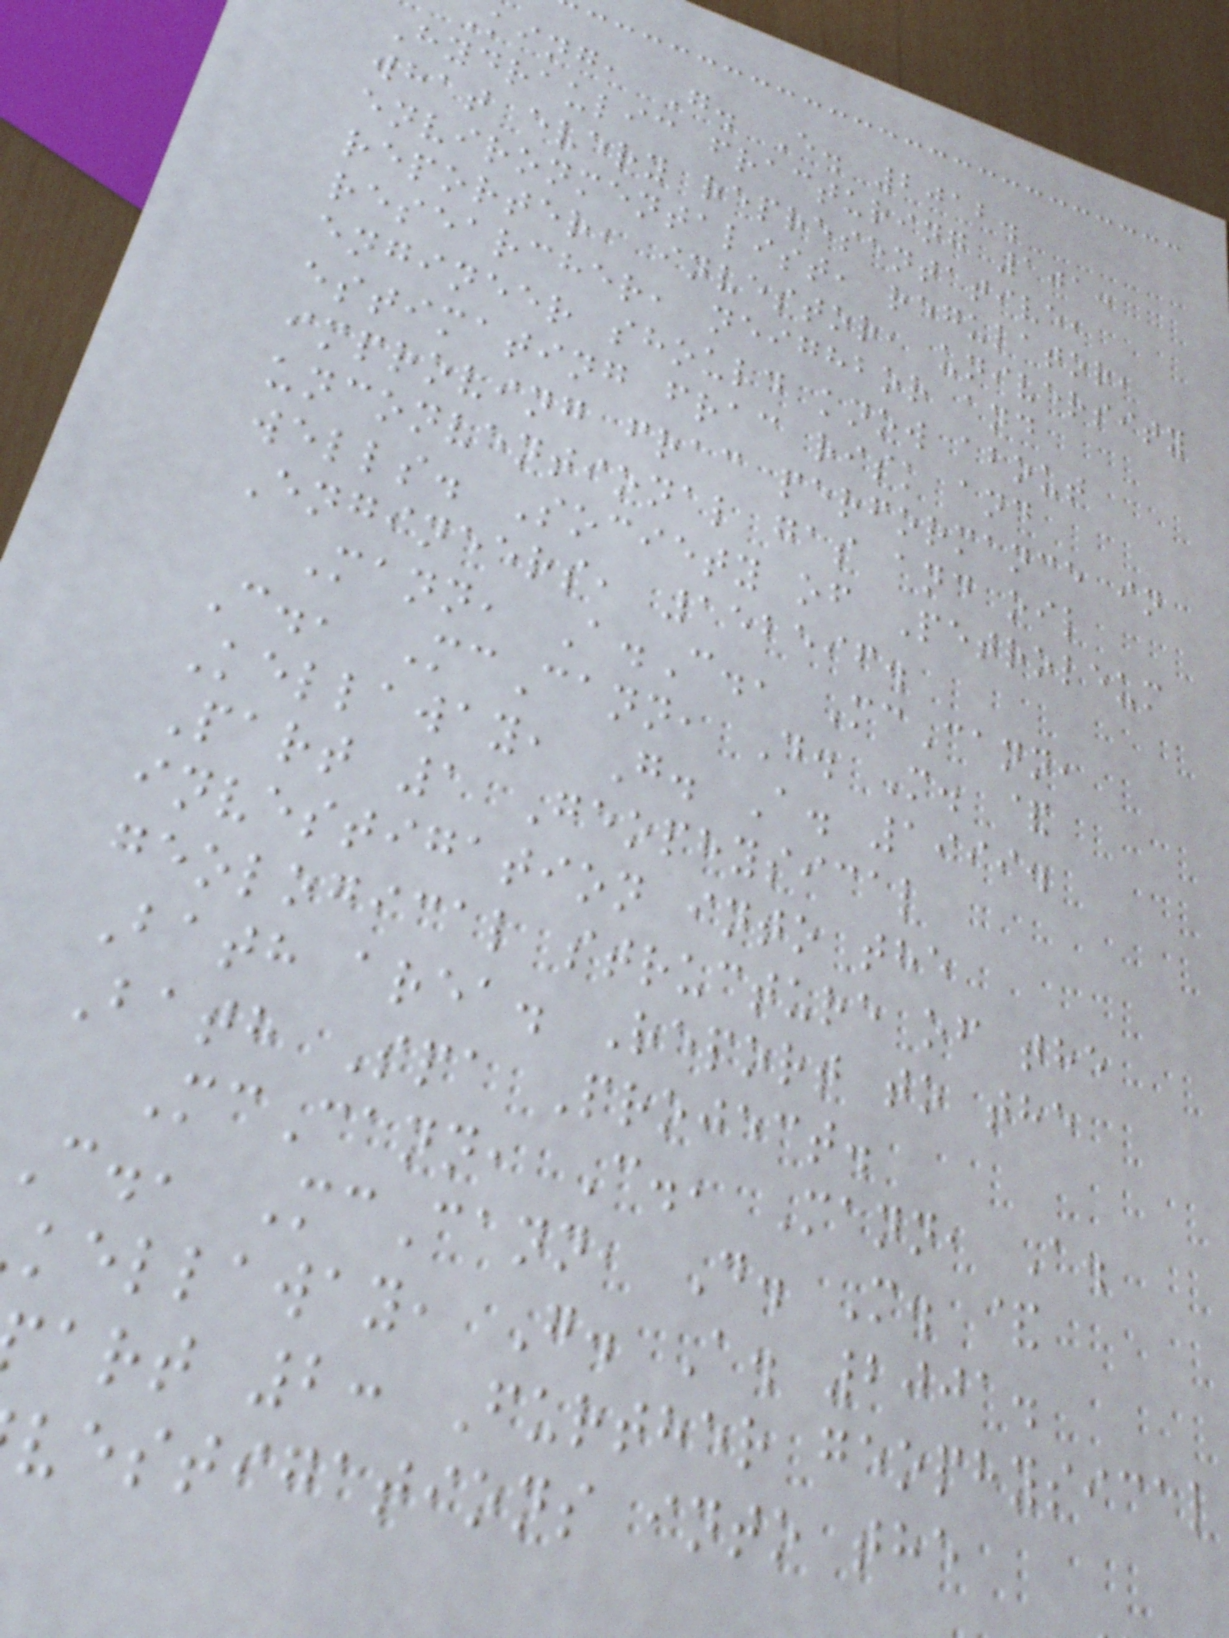king, G. E. 2012.
Hydraulic fracturing 101:
what every representative,
environmentalist, regulator,
reporter, investor, university
researcher, neighbor and
engineer should know about
estimating frac risk and
improving frac performance in
unconventional gas and oil
wells. Society of Petroleum
Engineers, 152596.
Mann, A.C., McCann,
C., McCann, D. M. &
Kellaway, G. A. 1999.
Part 1 Geophysical
investigation into the
geological structure of the
Bath area. Report to the
Bath Spa Project.
McCann, C., Mann, A.
C., McCann, D. M. &
kellaway, G. A. 2001.
art 2: Further geophysical
vestigations into the
